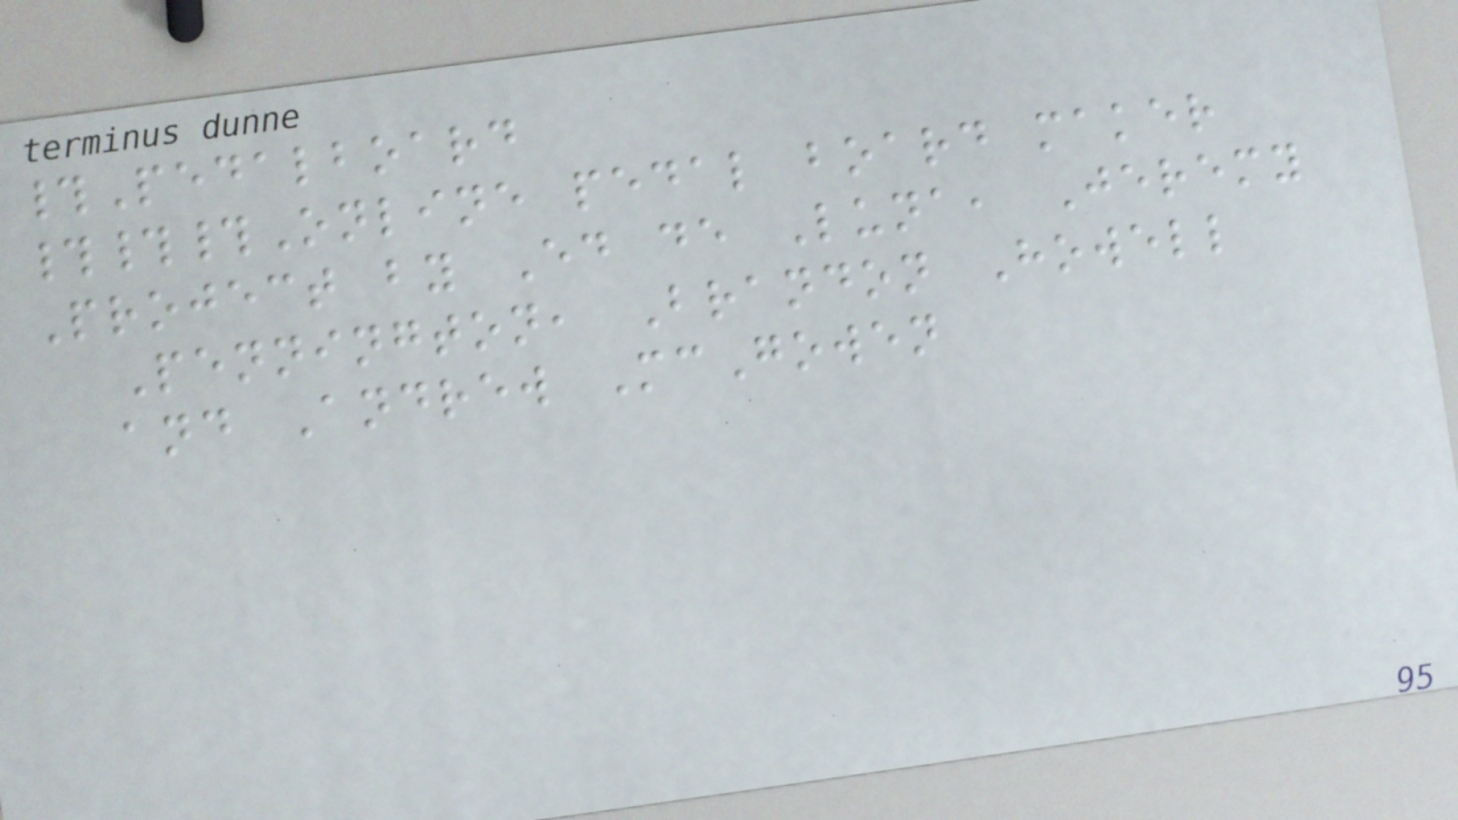#Pedalboard
###Online pedal board maker
Project by Ed de Luna, Jeremy
Pennington, Brandon Howell
and Andrew McGowen
